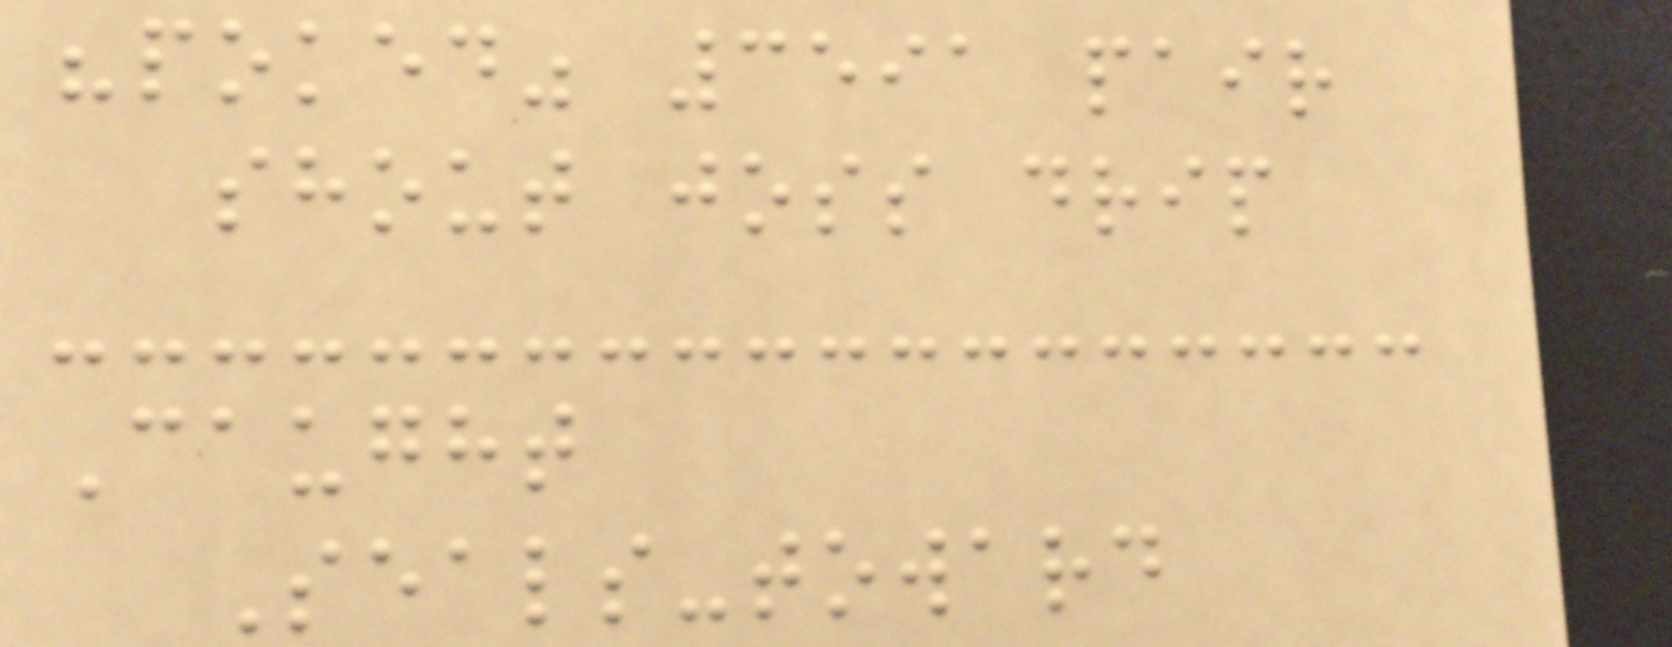"poked" 3591 pair
shout joss drip
Caught
Seals-toward
